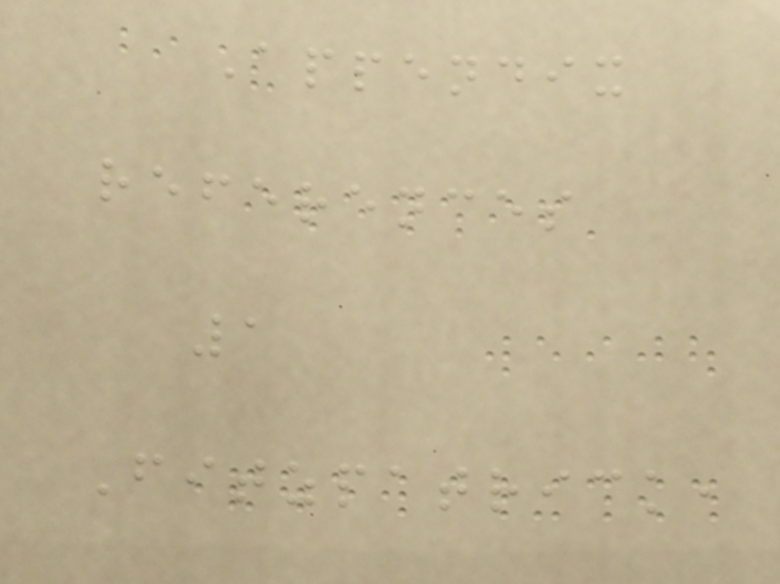Appendix
references
1
Fitzpatrick,
